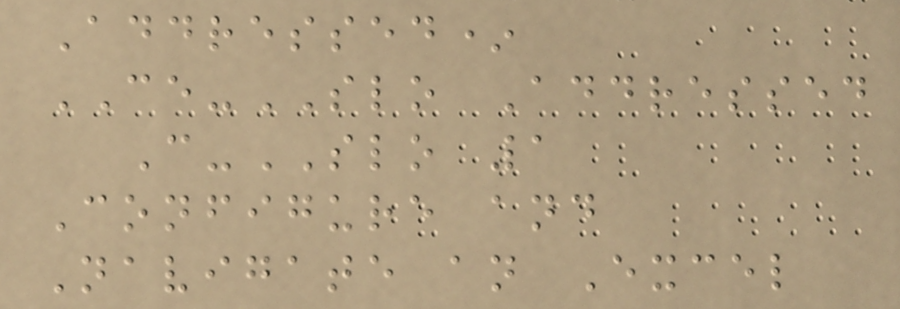Addressed*
CE-SLO Addressed
C-SLO 1
Configure and
Navigate an Excel
